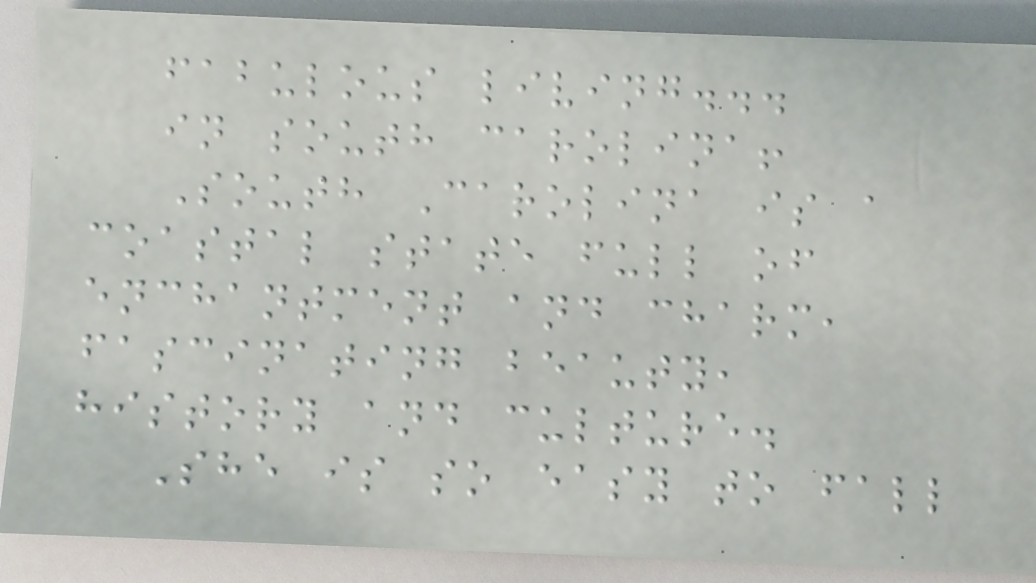fabulous living...
in south carolina!
South Carolina is a
coastal state full of
enchantment and charm,
fascinating beauty,
history and culture.
She is so easy to fall
